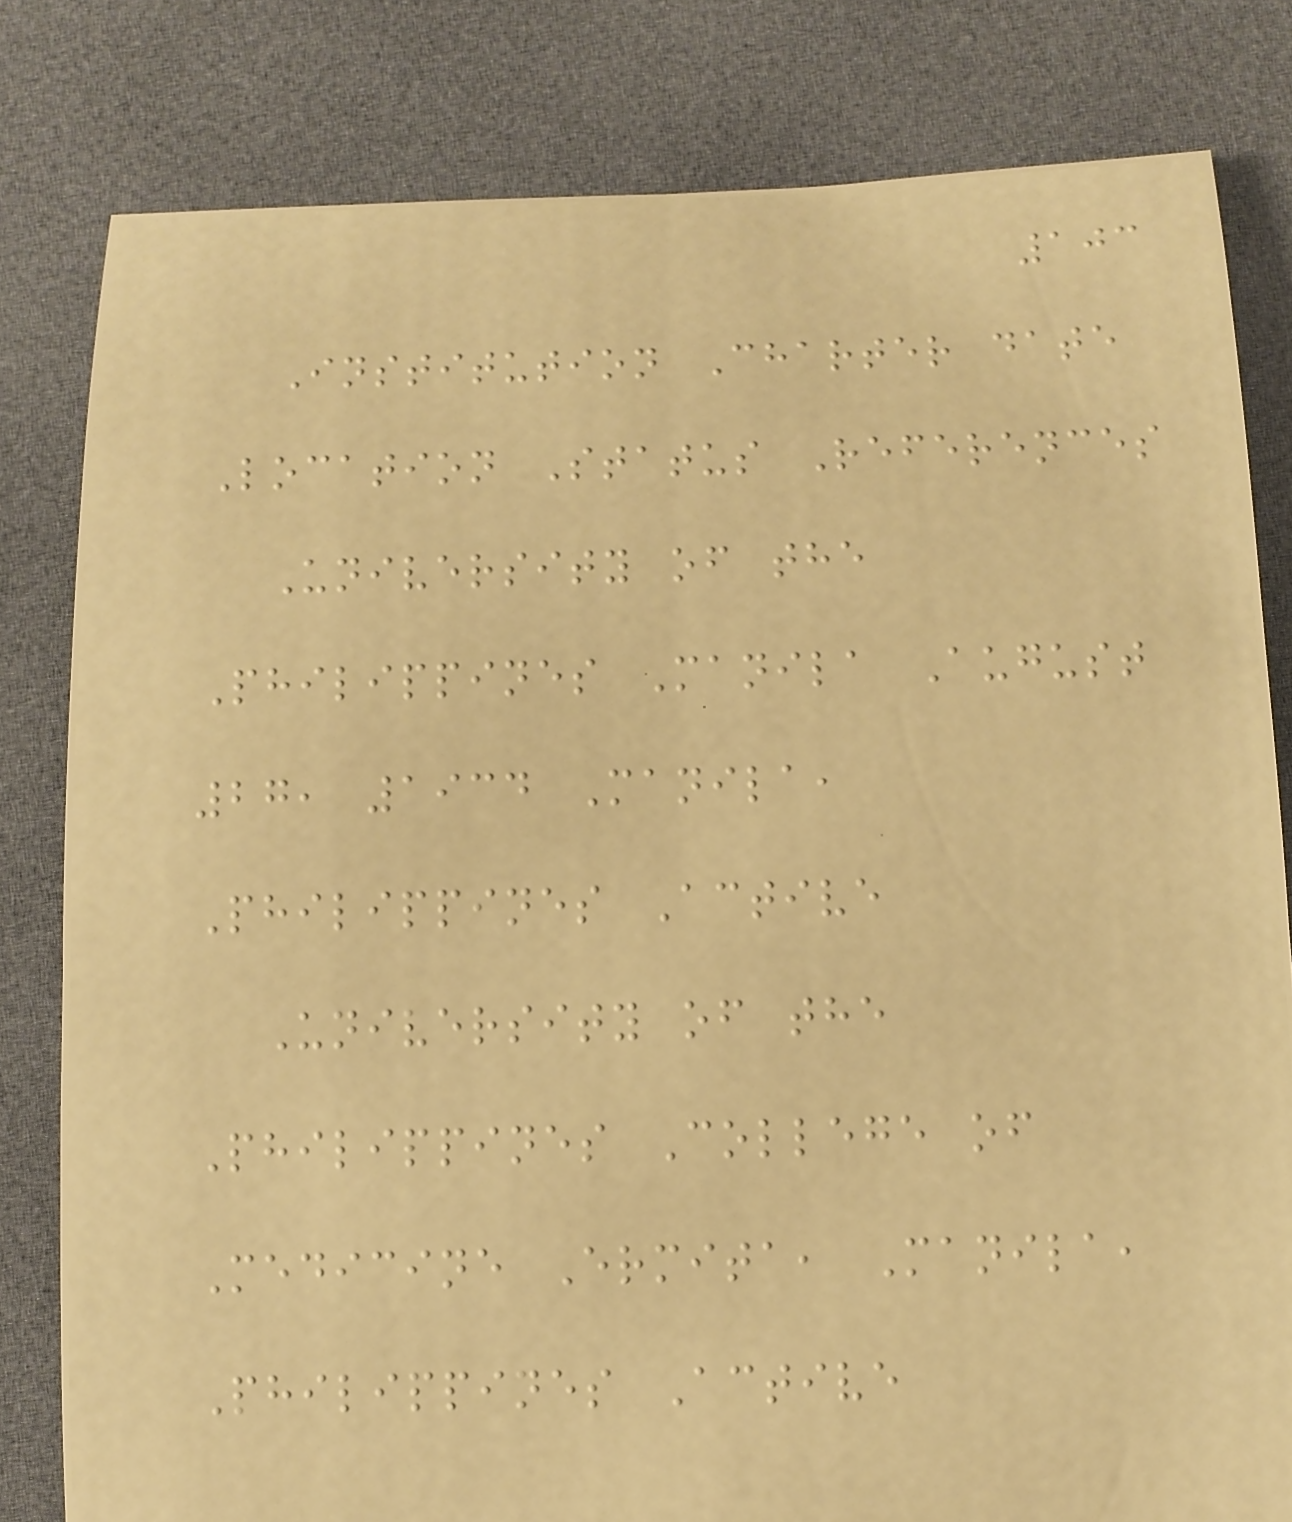103
Institution Charter date
Location Status References
University of the
Philippines Manila August
27, 1934 Manila,
Philippines Active
University of the
Philippines College of
Medicine Ermita, Manila,
Philippines Active
